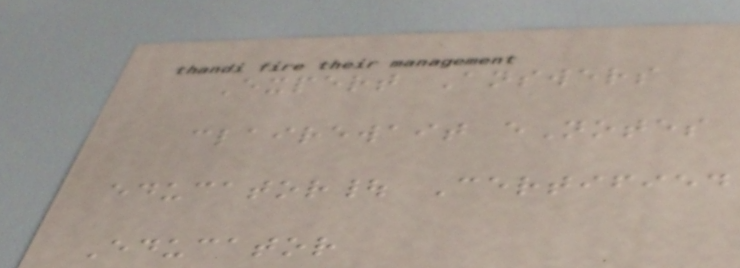Expert Answers
clairewait eNotes
educator| Certified
Educator
